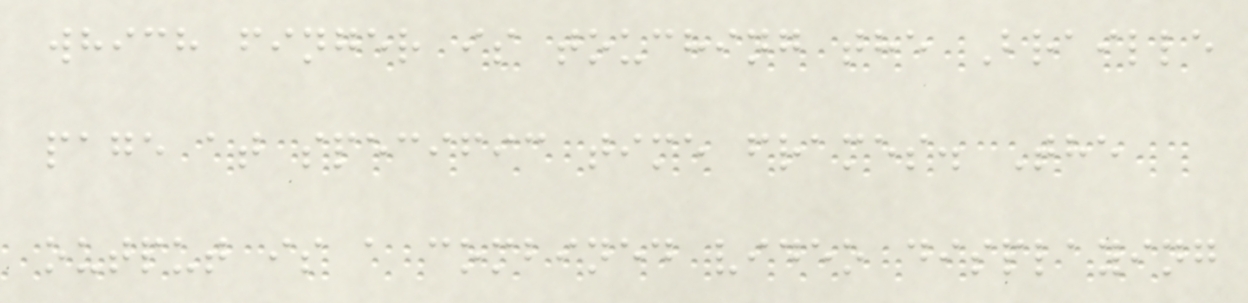which finger is touching the Braille
page at specific time frames. The
output is a combined video displaying
